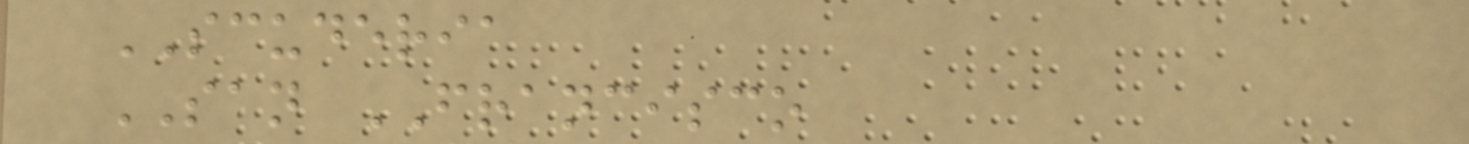SCUDERIA
SAN FRANCISCO
